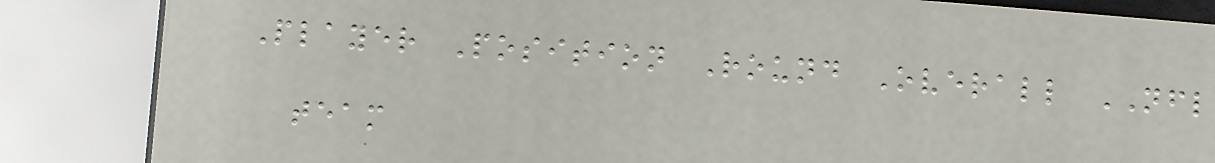Player Position Round Overall NFL
team
